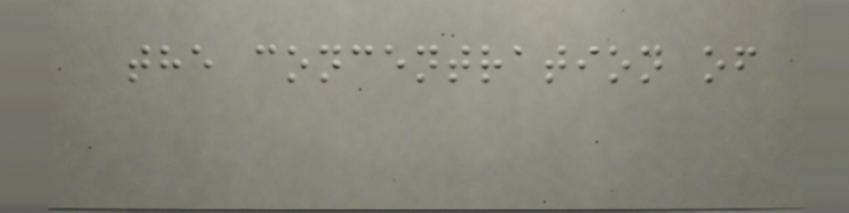the concentration of
